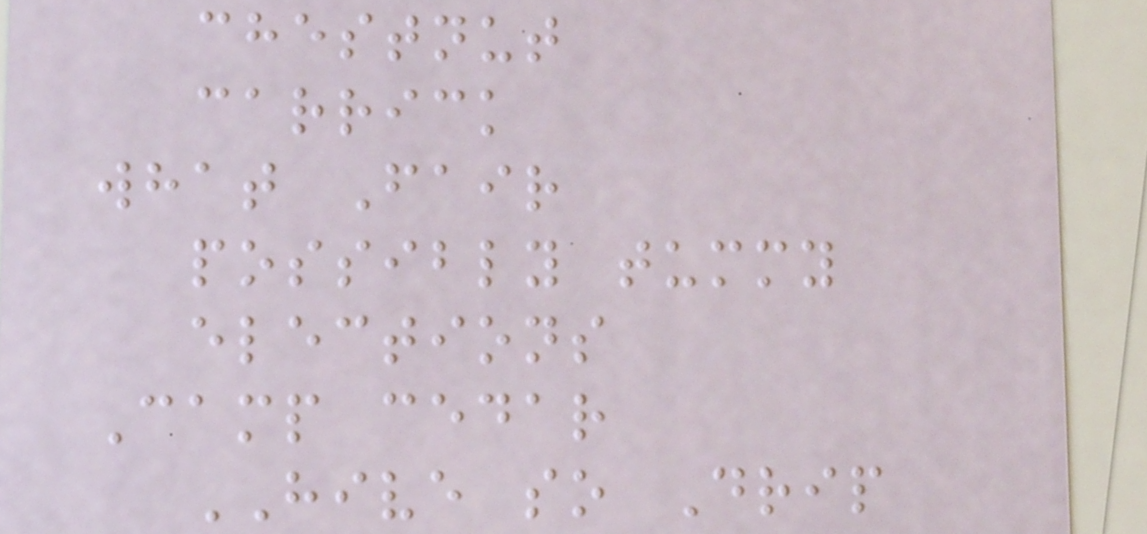chestnut
carrick
what Fair
possibly tummy
elections
Camp cedar
HIVE so Drip
